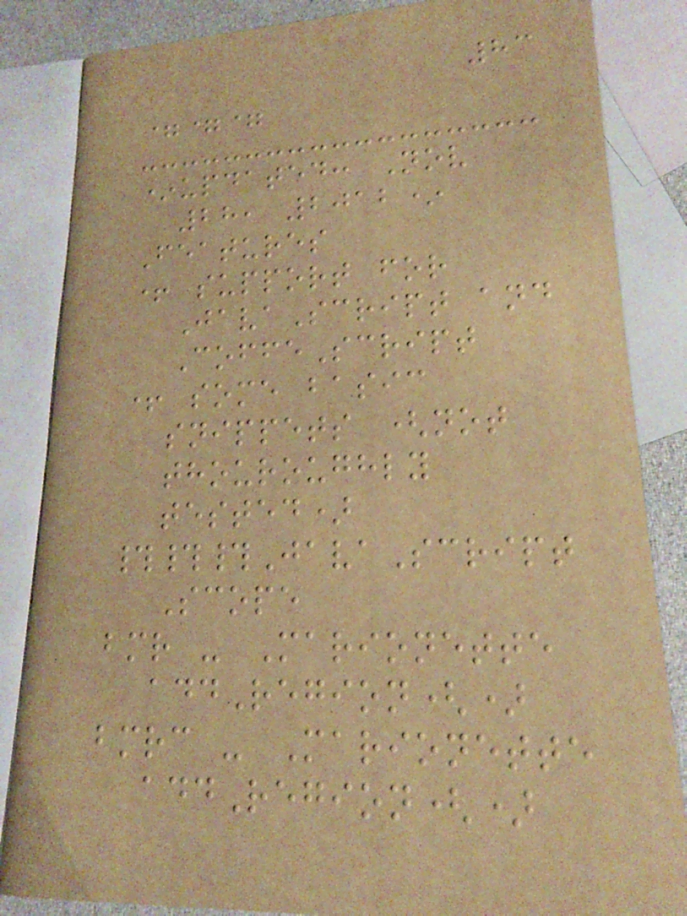83
===
*updated: Nov
28, 2012*
Features
+ support for
JavaScript and
CoffeScript
+ some basic
snippets (not
thouroughly
tested)
###JavaScript
Scope
bmr - Marionette
addRegion()
bmrc - Marionette
addRegion()
